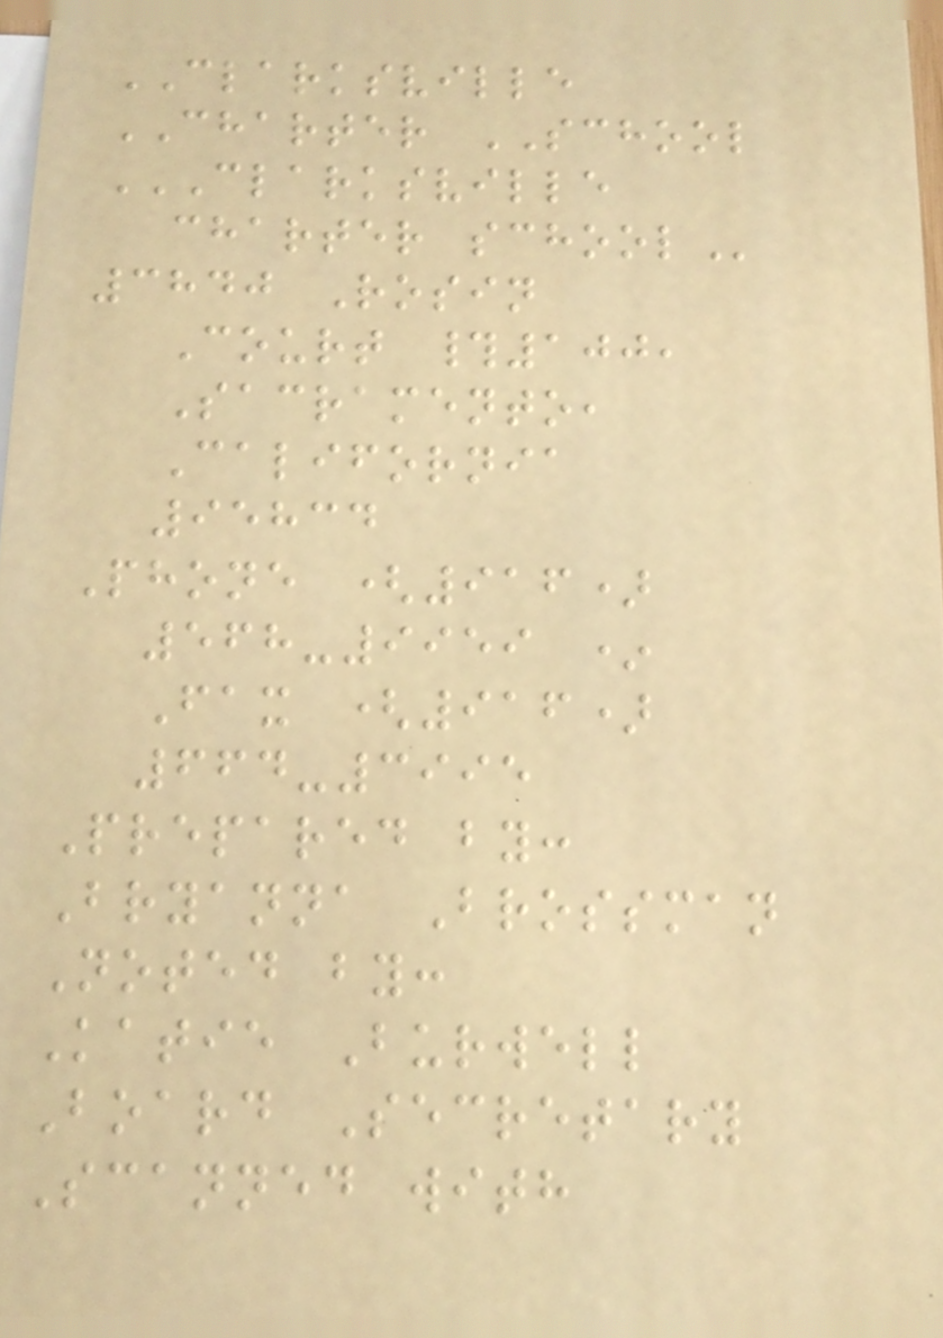CLARKSVILLE
CHARTER SCHOOL
CLARKSVILLE
CHARTER SCHOOL
3840 Rosin
Court #100,
Sacramento,
California
95834
Phone (916)
568-9959 *
Fax (916)
664-3995
Prepared by:
Bryanna Brossman
Noted by:
Katie Burwell
Board Secretary
Scanned with
